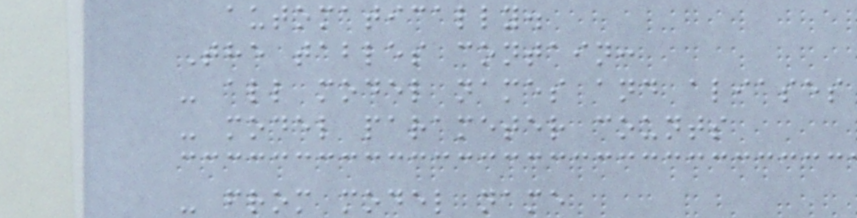automatically.
The tables contain:
- all model names and aliases
- model parameter counts
- from model name
